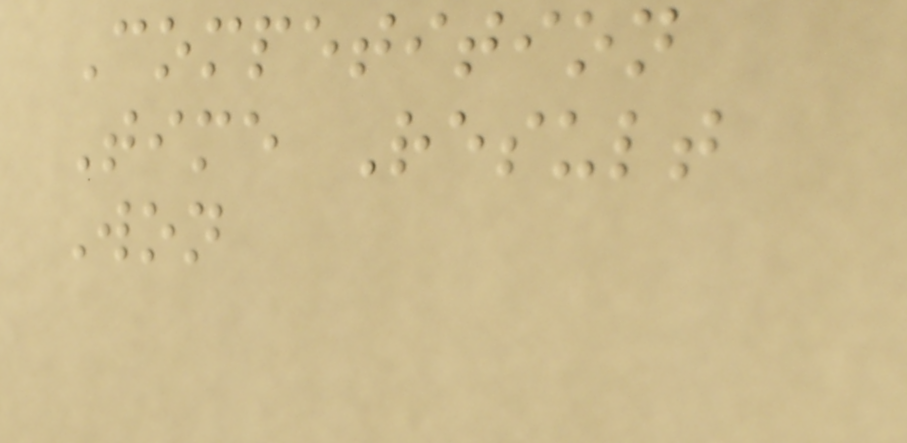Competition
Time Result
Won
